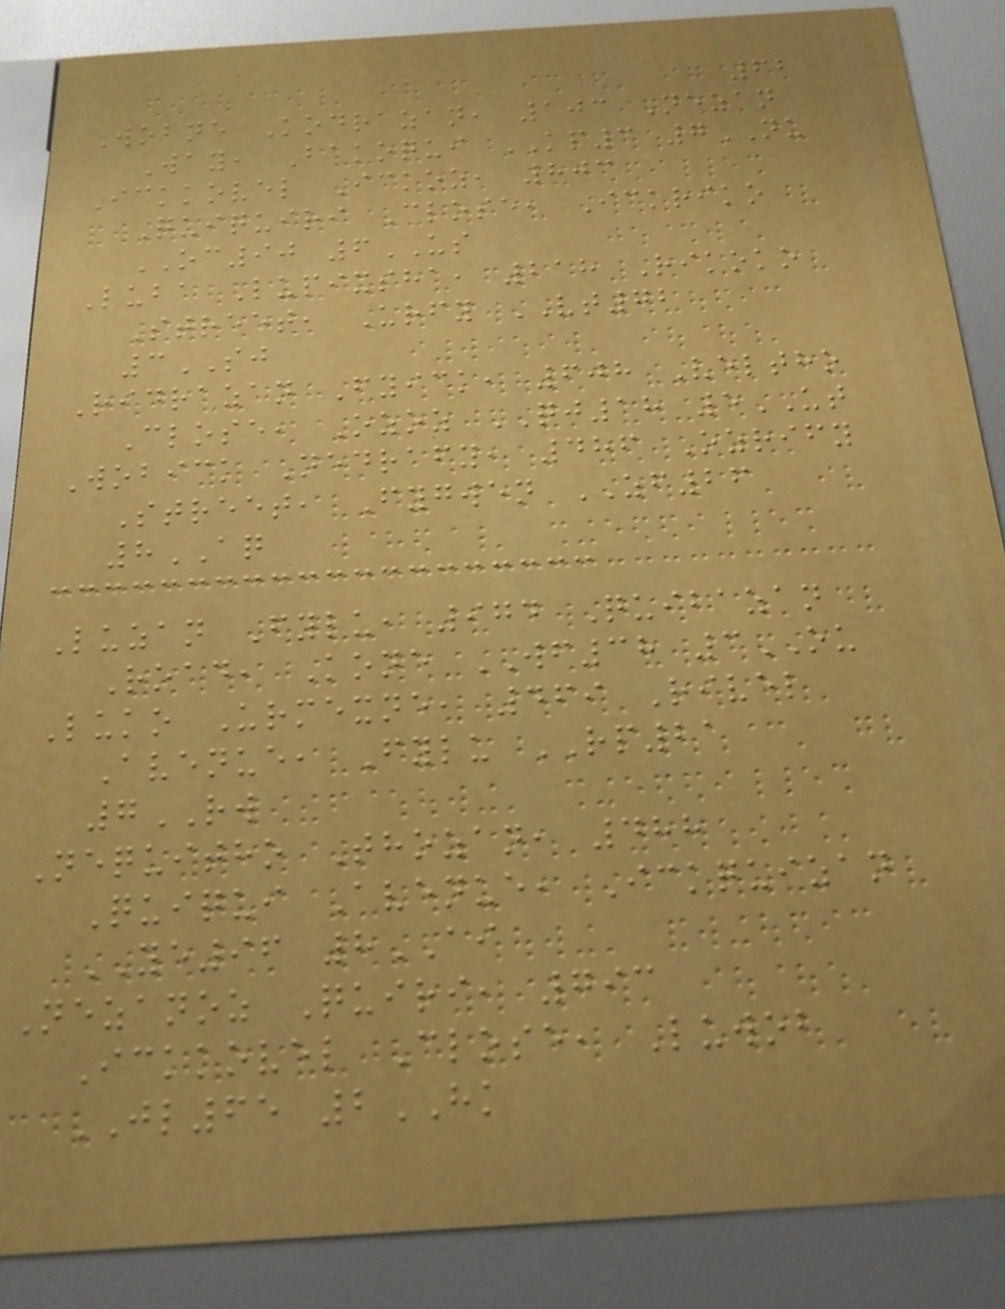62
Wobne Kodrazan, 103 Nezan
Way, Bakoqui KP3 7NU
Ickkovel Ickoz, 803
Quiquiri Close, Ickriko
OC90 6US
Luba Lupixsha, 218 Rikoko
Street, Urfy VT72
3SJ
Ridrazan Fyick, 608 Veltho
Close, Ozoz QJ18 5UT
Wobick Nedrafy, 486 Ozrify
Street, Fygwen ZF26
8AQ
Luzan Fylu, 974 Quibazan
Road, Kone WF38 3OU
Luko Urmexne, 469 Rivel
Avenue, Fylu RP21
7RW
Nequitho Thozan, 488
Quiqui Avenue, Ickquizan
YE96 8AI
Nezanoz Quiri, 793
Ickkovel Close, Luwob
JL65 2HK
